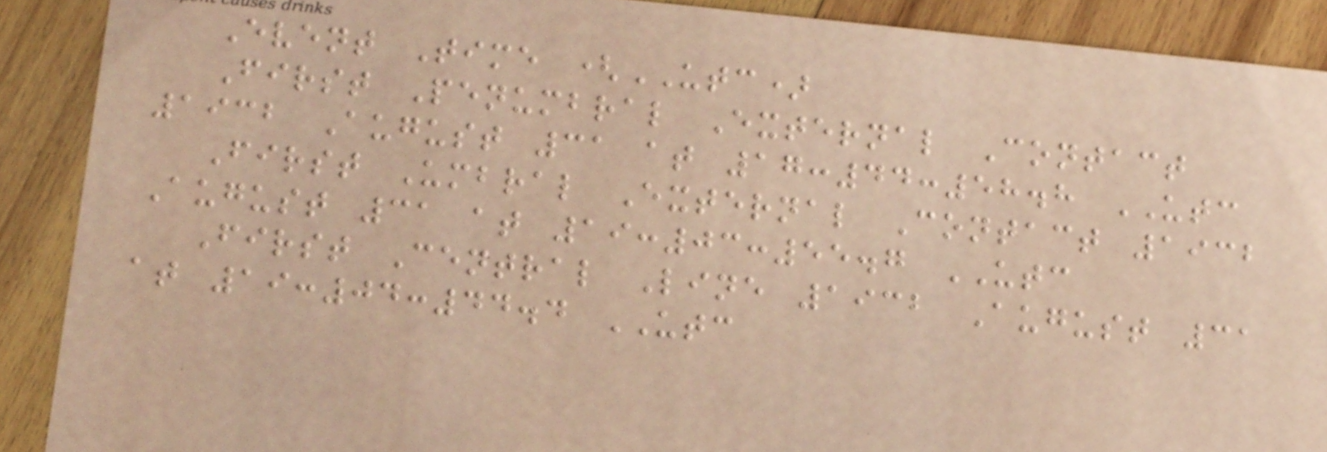Event Time (UTC)
First Penumbral External Contact
1932 August 31 at 17:44:58.8 UTC
First Umbral External Contact 1932
August 31 at 19:03:55.7 UTC
First Central Line 1932 August 31
at 19:04:44.4 UTC
